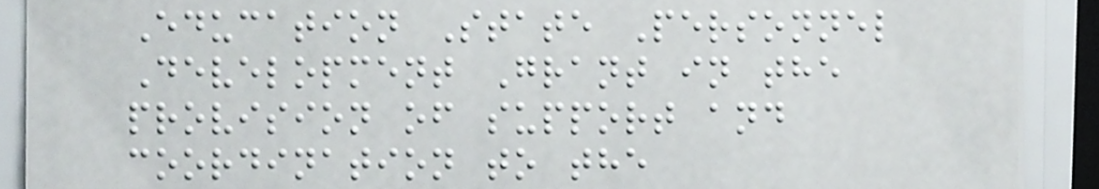Education State Personnel
Development Grant in the
provision of support and
coordination to the
